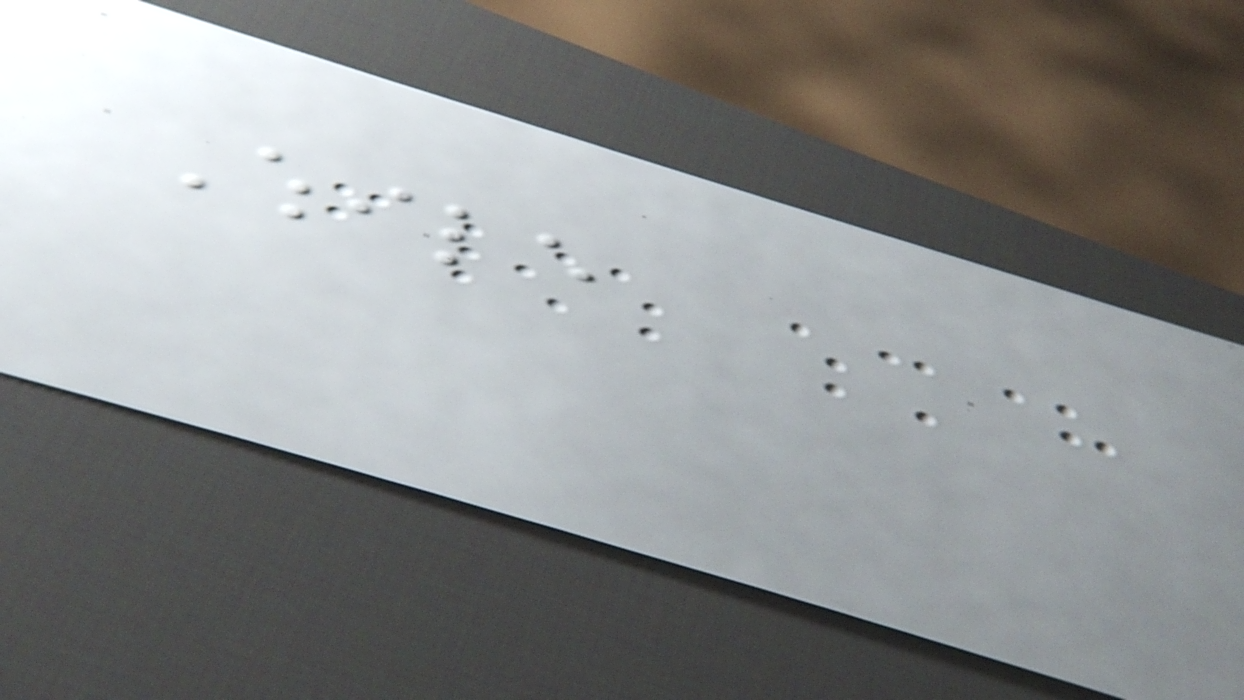While
